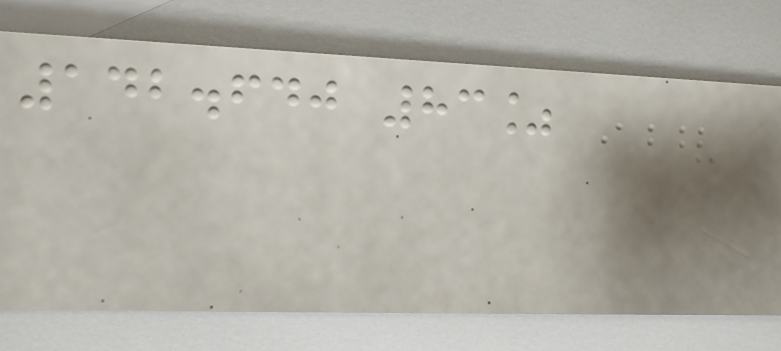142.640 83%
